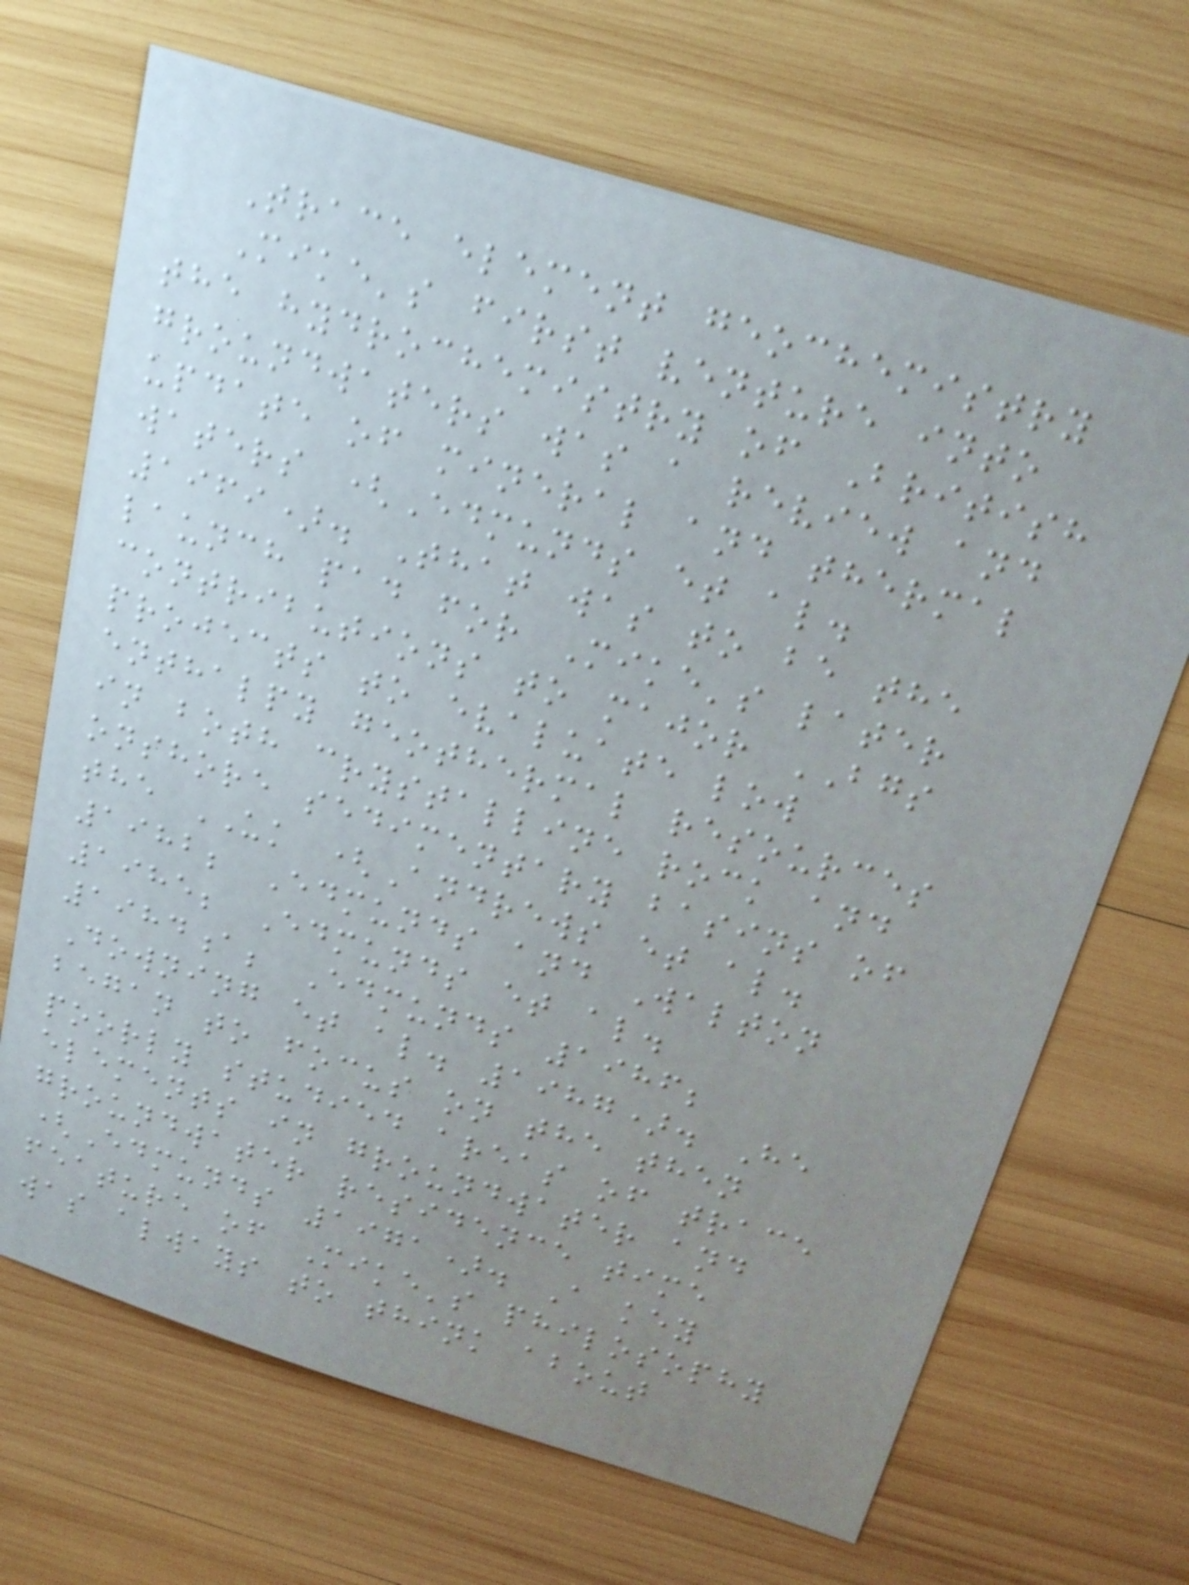Trace element geochemistry
Mike's first venture into
the hydrochemistry of British
groundwaters was a review and
update of mineral and thermal
waters (Edmunds et al.
1969). That was to be the
launch pad for Mike's later
contributions to major BGS
projects to evaluate low
enthalpy geothermal resources
in both crystalline rock and
onshore sedimentary basins of
the UK (Andrews et al.
1982; Edmunds and Walton
1985; Edmunds et al.
1984a; Edmunds 1986;
Downing et al. 1987). He
began to focus on the then
poorly studied areas of trace
elements in groundwater and
groundwater residence time
(Edmunds 1971). A key
feature of Mike's philosophy
was always to think about
